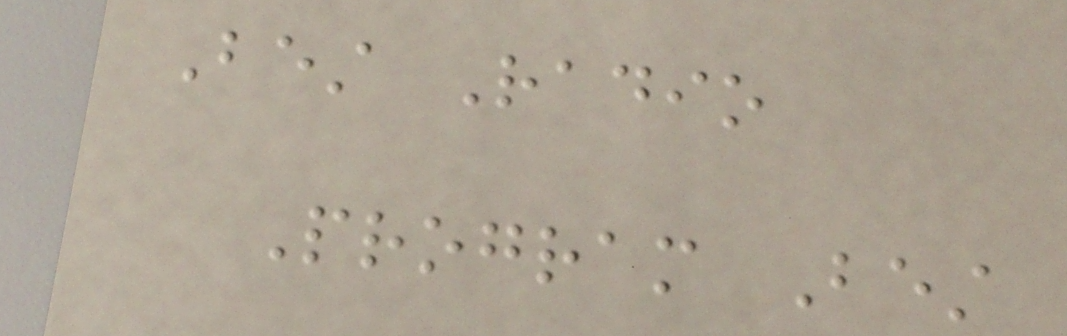Best Radio
Program Best
